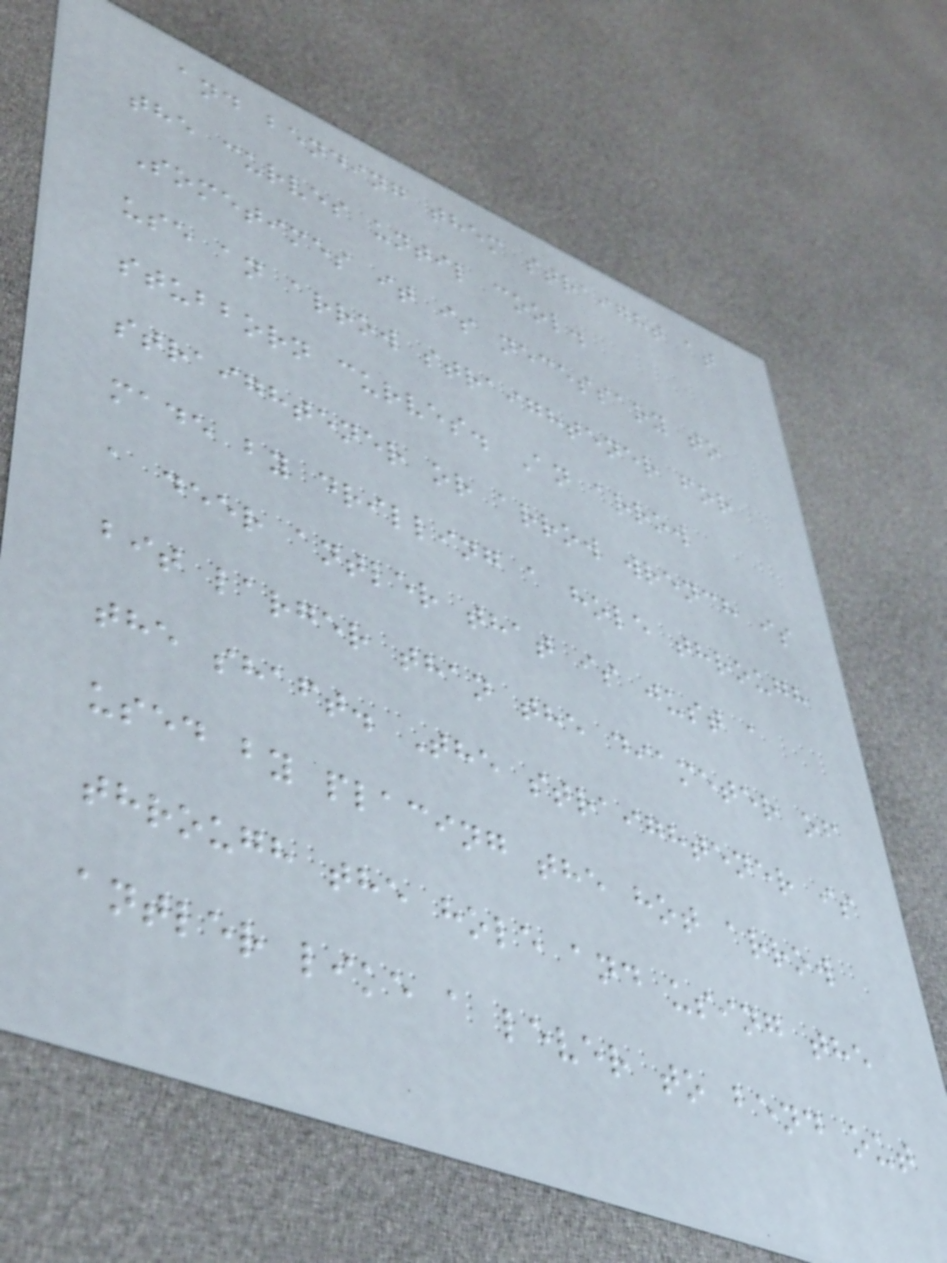and bending them straight at
the curves until cool.
Sometimes it is necessary to
use an arrow straightener for
stubborn curves. An arrow
straightener or arrow wrench is
made by drilling a hole through
a deer antler that is just a
bit larger than the diameter of
the shaft. The straightener is
used by placing the hot arrow
through the hole and using the
antler like a lever to bend out
